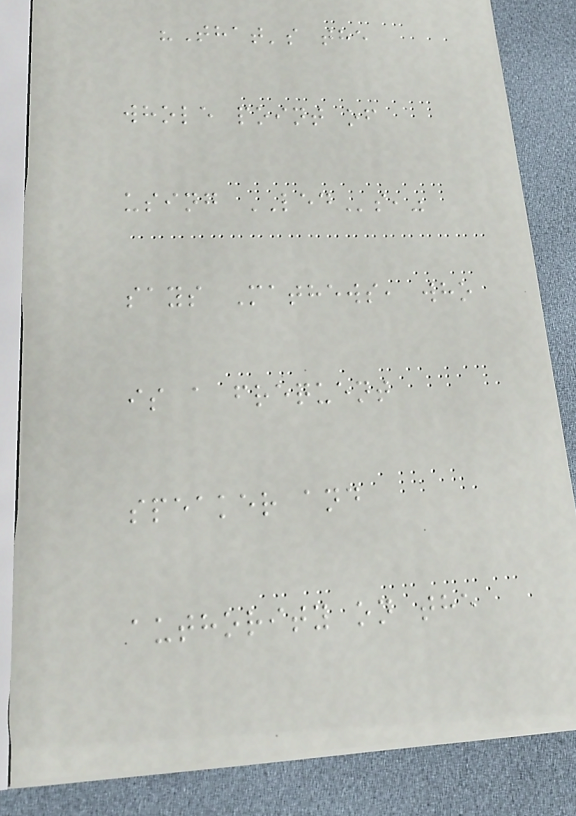"That's the
whole point of
using LEDs,"
says Mathews, who
is a frequent
speaker and
authority on the
